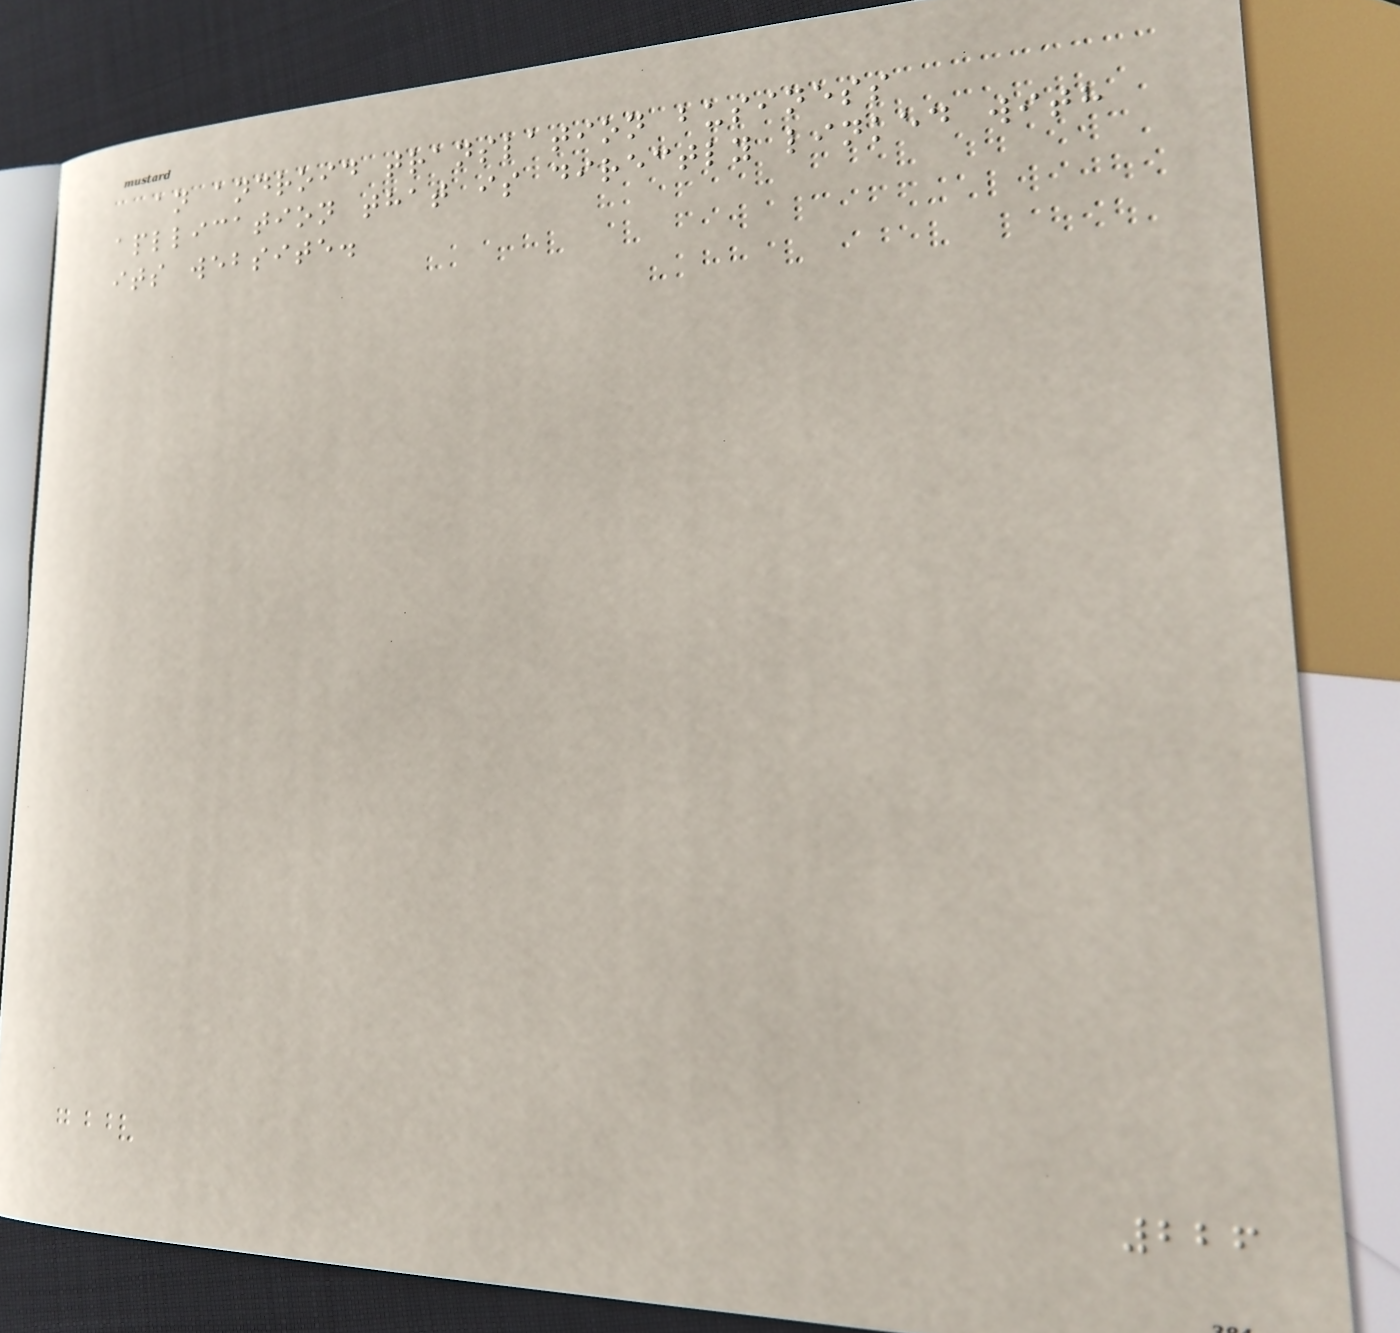an android translation business
apllication that is directly linked with
its website.
226
